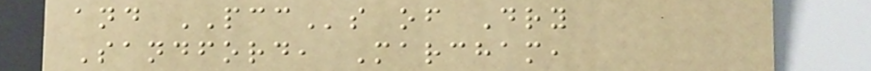and PCCs of Dry
Sandford, Marcham,
